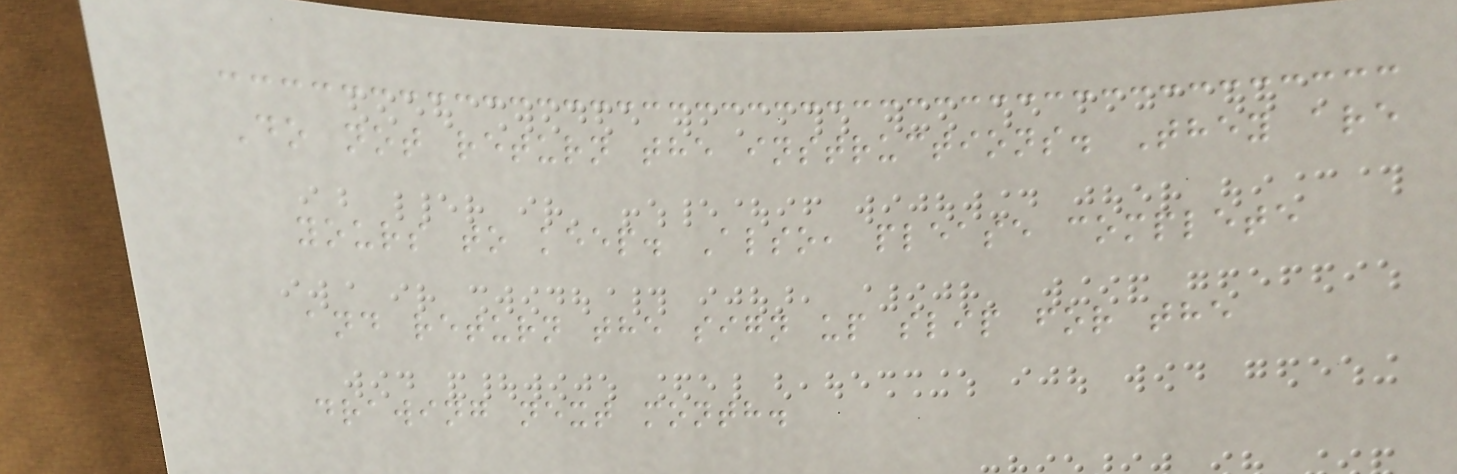Do not return the instructions. They are
yours to keep. Also, please complete
and return the sign up slip for the
drawing next month.
